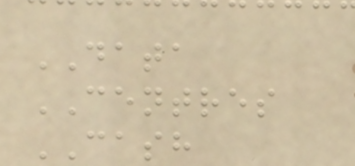DATA
CENTRES
CASH
